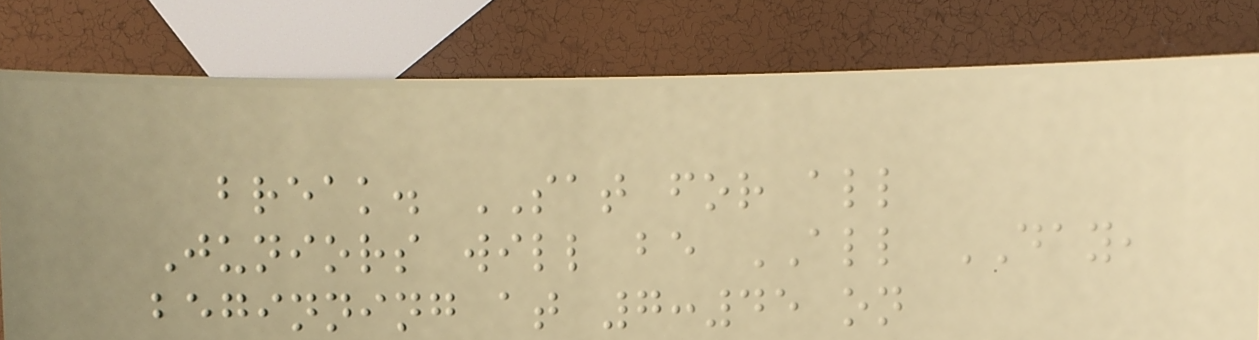break. SAT for all
Juniors will be ALL DAY,
beginning at 7:45 on
